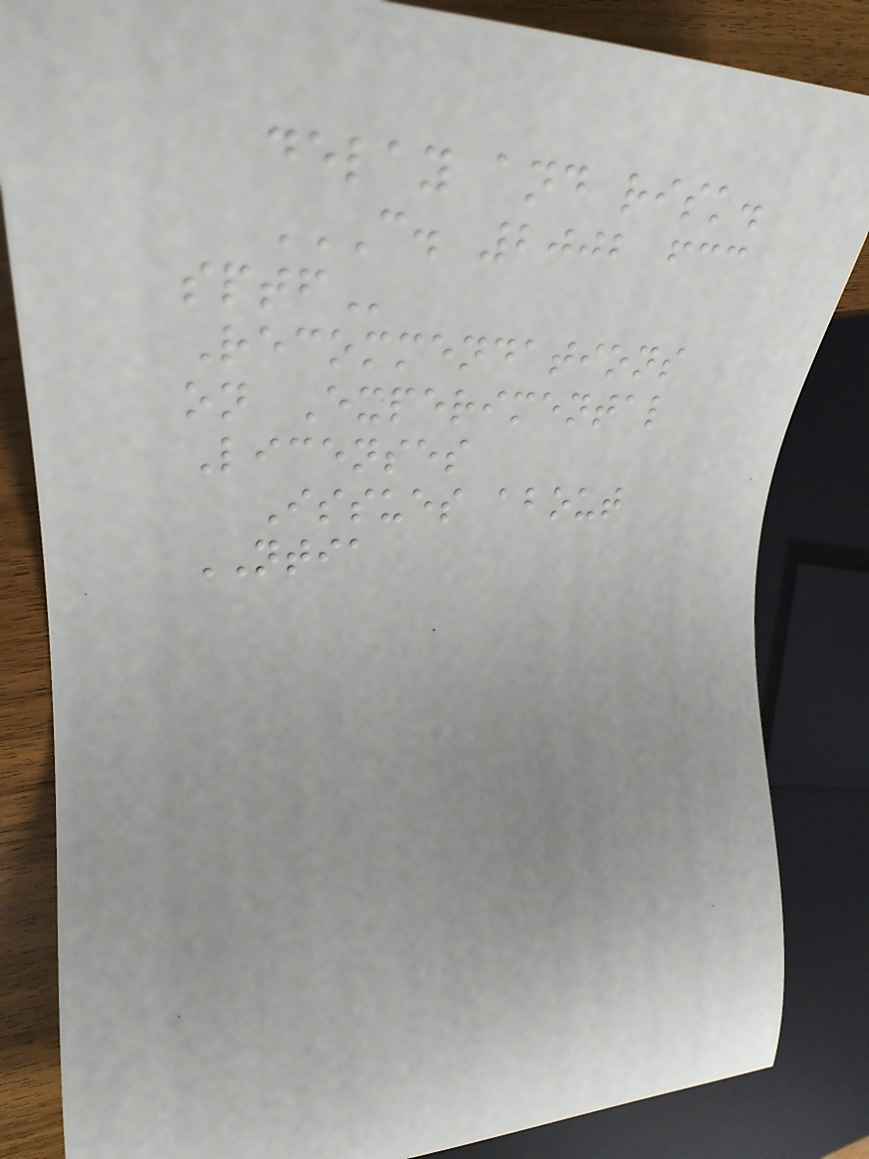delay and risk.
C. 2002 FCC
SPTF
Recommendations
on Experimental
Licenses
Issues about
NTIA
